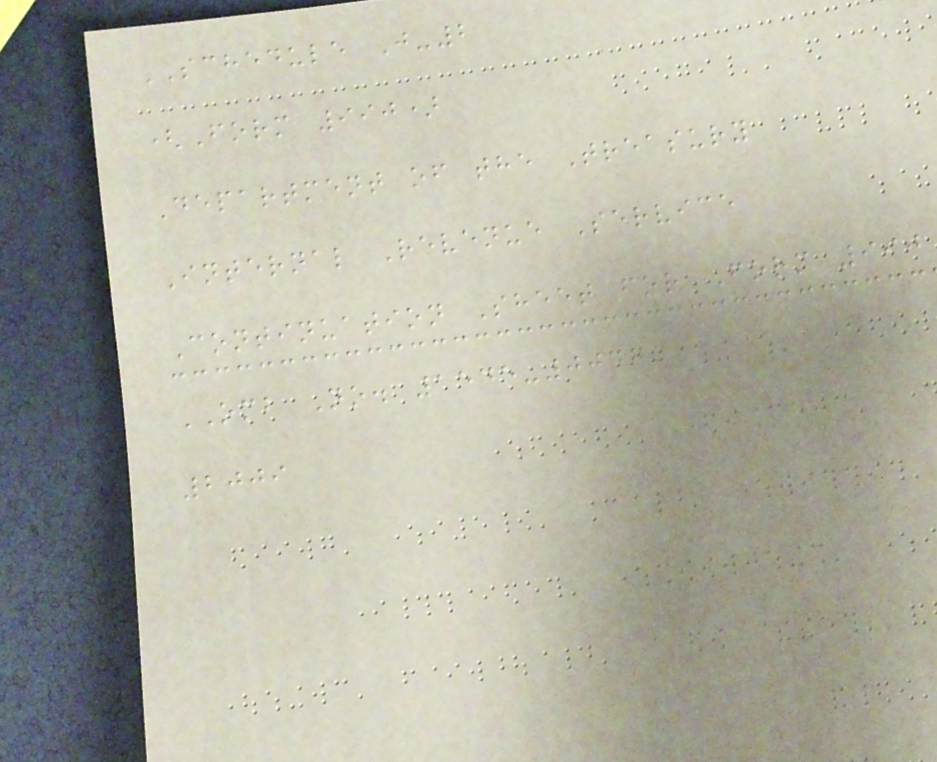SCHEDULE J-2
(Form 990)
Department of the Treasury
Internal Revenue Service
Continuation Sheet for Form 990
OMB No. 1545-0047
2009
